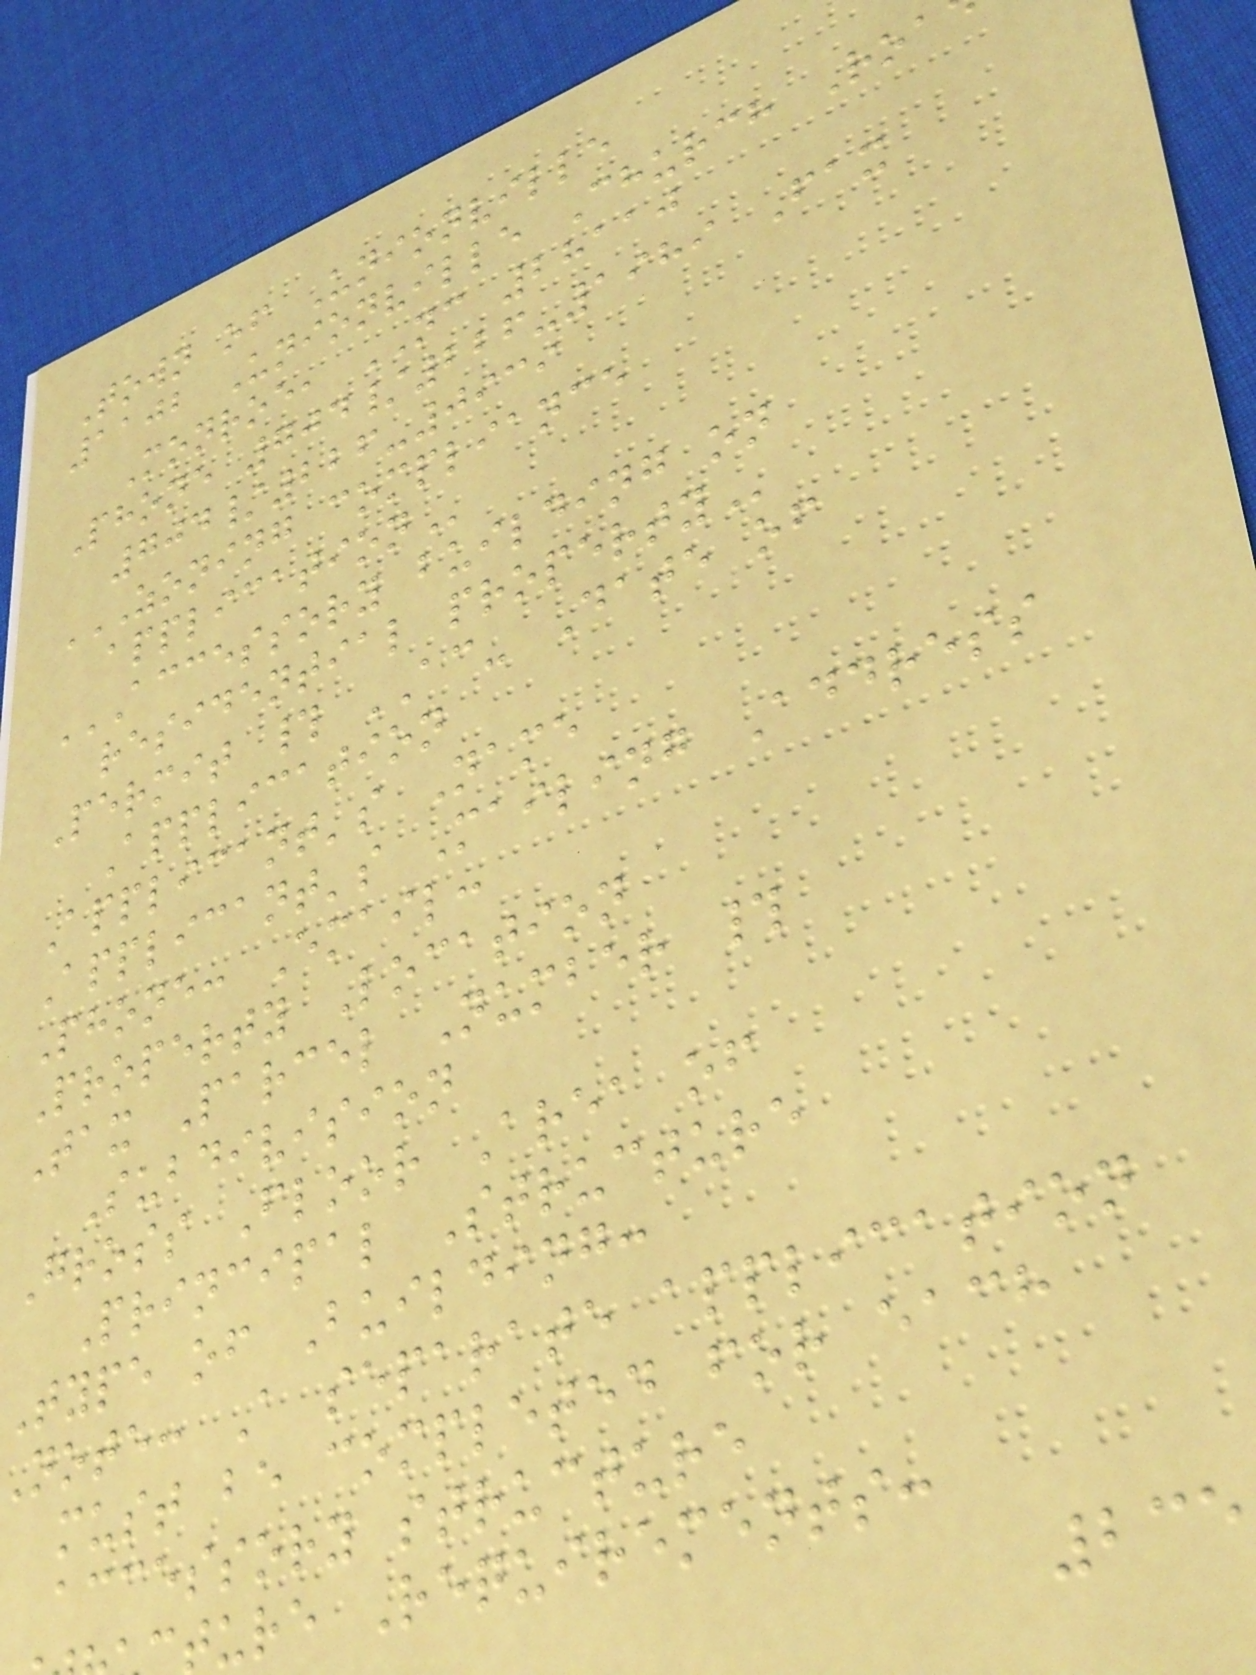Town of Unionville
1102 Unionville Church Roa
Monroe, NC 28110
Phone 704/226-1989 Fax
704/226-0939
ZONING COMPLIANCE
ACCESSORY BUILDING ON
residential
Permit # AC- Date of
Application
Applicant's Name
Applicant's Mailing Address
Phone: Email:
Property Location
Tax Parcel Number #
Subdivision
Gross Floor Area of
Principal Structure
Type of Building:
note: A separate application
must be completed for each
accessory structure
ture Requirements:
235
